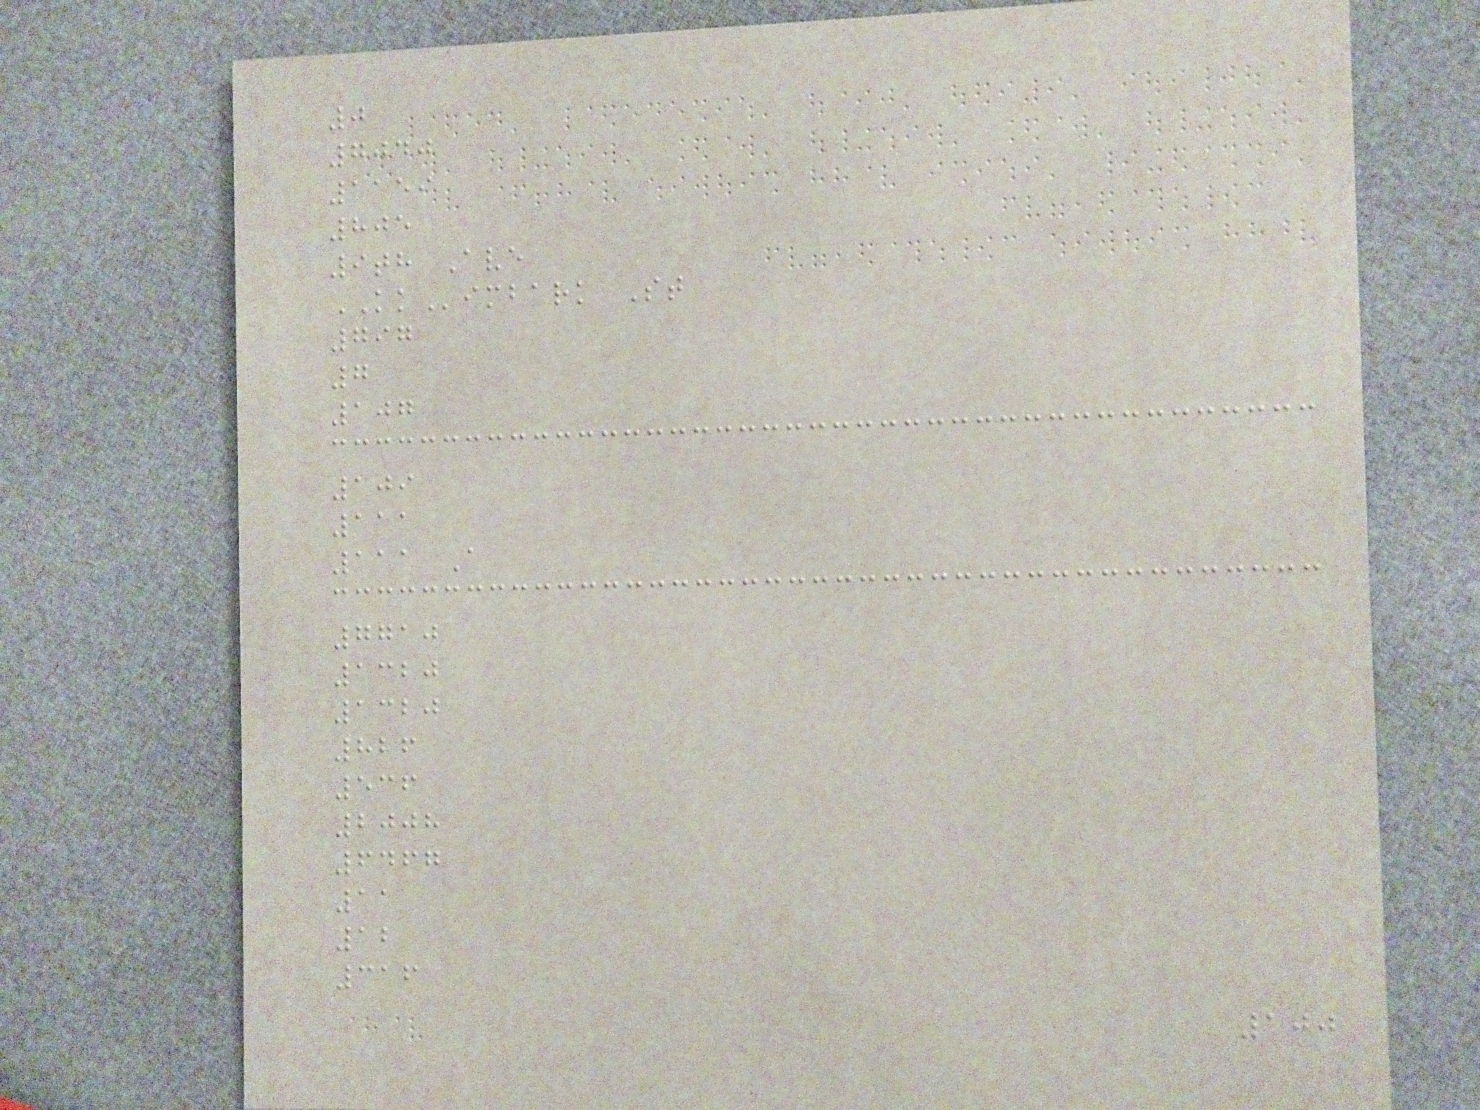0
7040
1159
805
9th Ave
KKimbark St
797
7
107
109
111
111 A
7710
1320
1320
826
536
2008
6467
11
12
316
100
